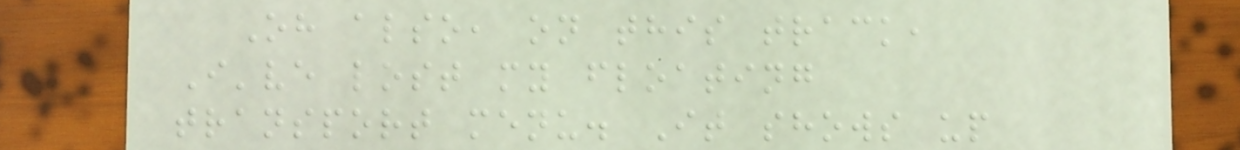Oh also, on this track,
I've lost my floating
transport menu. It shows up
